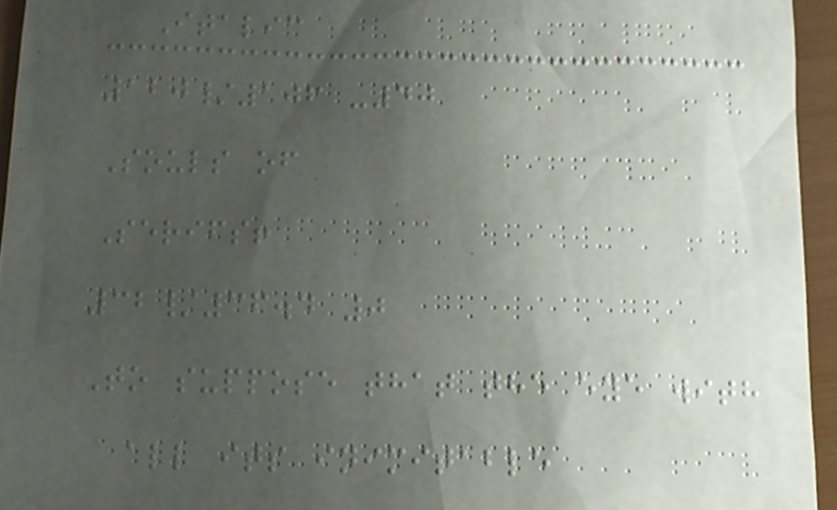Italic
120/106 -40
Souls of
Serifs!
32/36.4 0
To suppose that the eye with
all its inimitable
